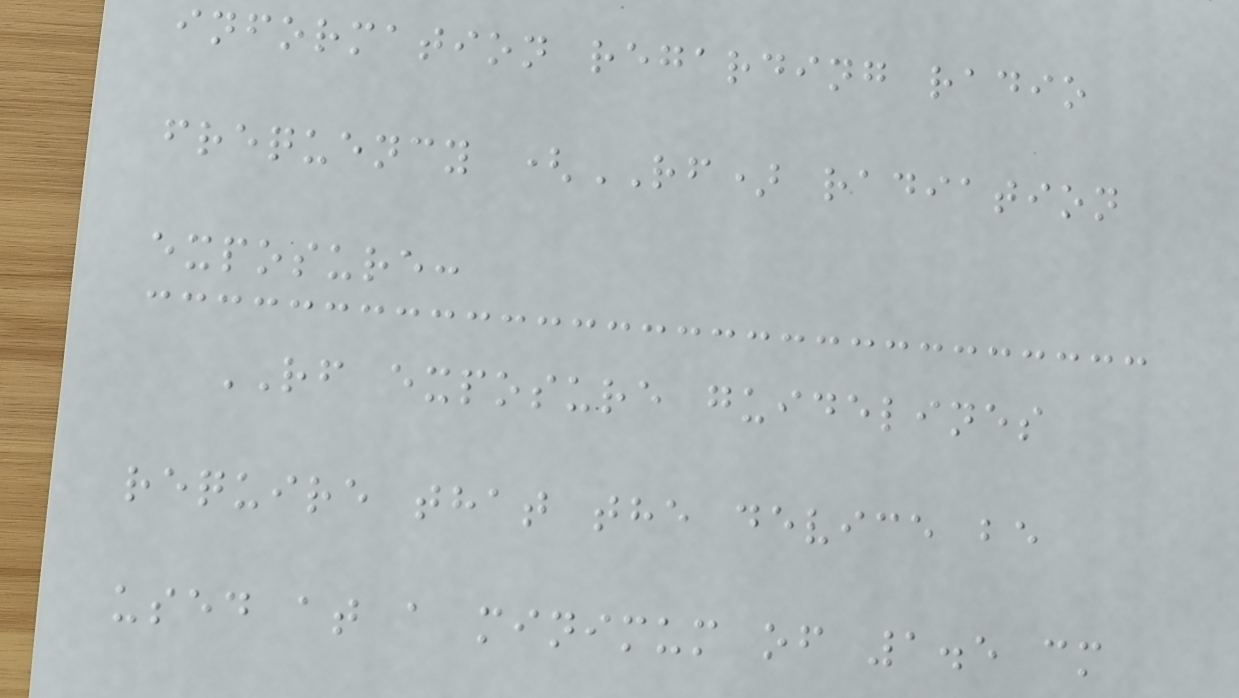information regarding radio
frequency (RF) radiation
exposure:
RF exposure guidelines
require that the device be
used at a minimum of 1.5 cm
